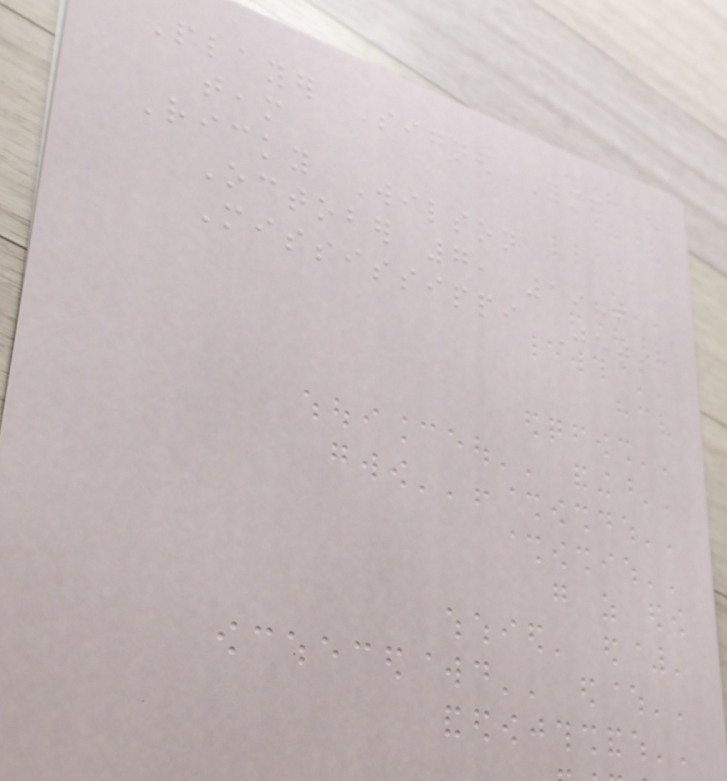Player Signed Former
team
Ricky Wilson
October 7, 1987
Mississippi Jets
